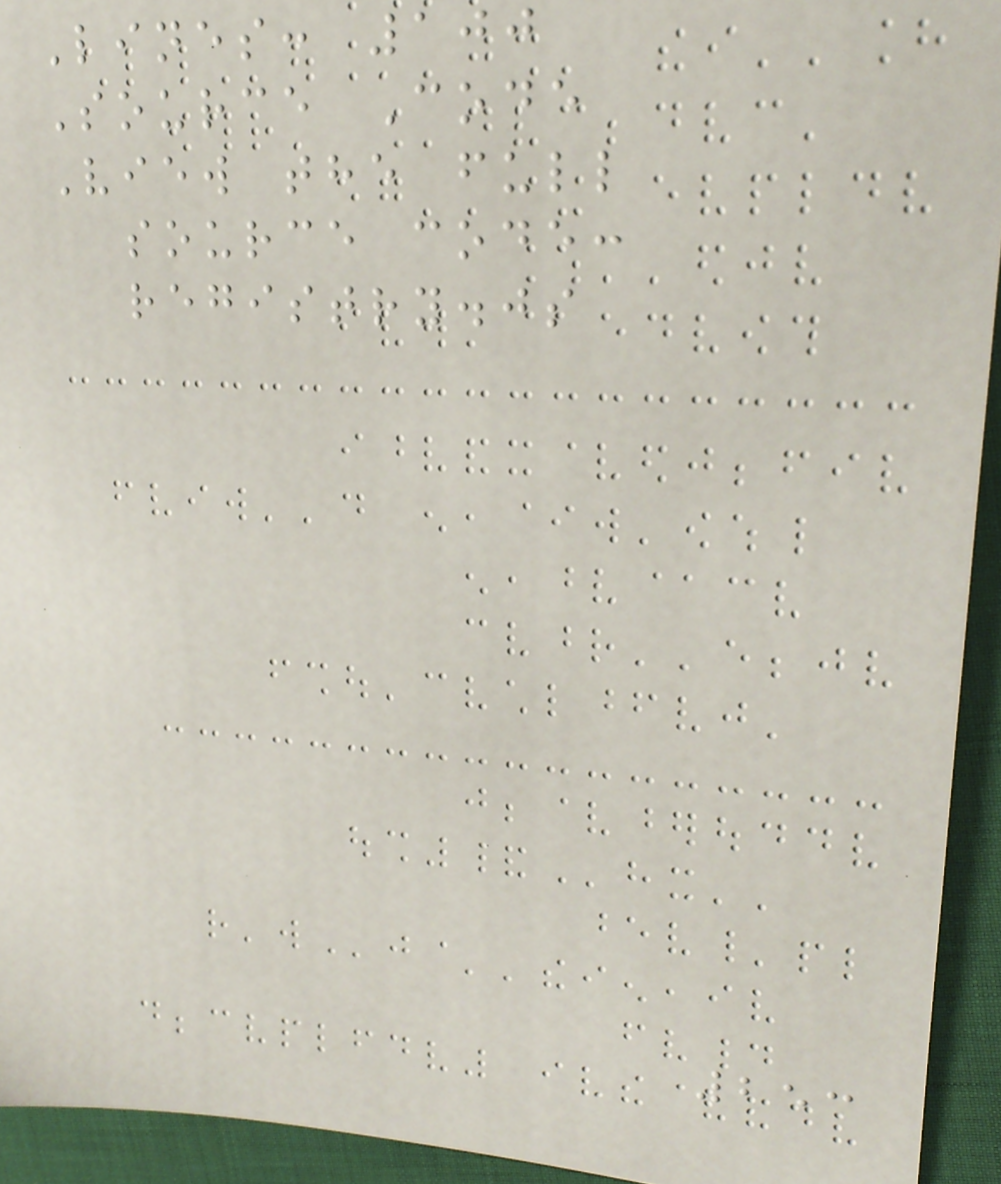Lines: 100
Source Code
View the full
source code:
registry.js
253
